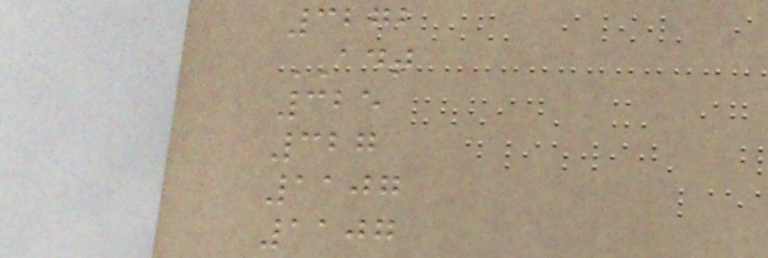3272
ADT
325
327
1107
1107
